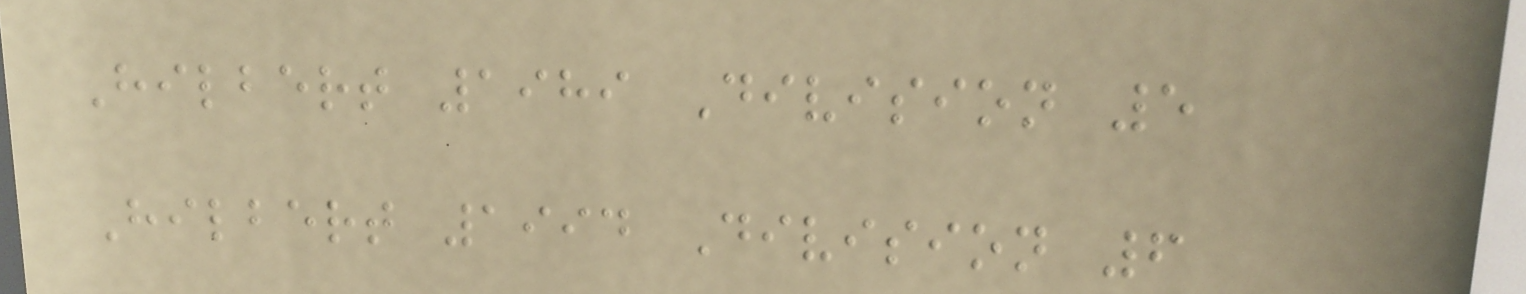Hilbert 1989 Division 5
Hilbert 1994 Division 6
